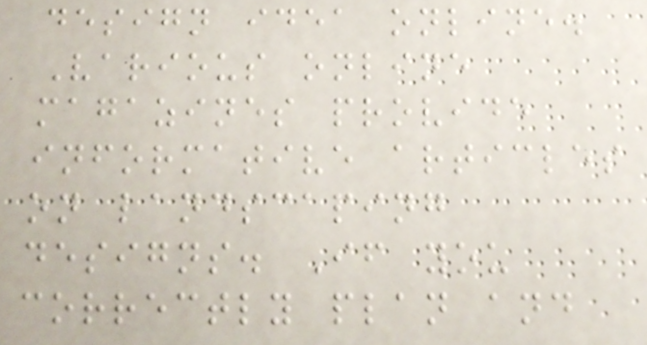design idea online.
Various online
magazines provide
informative articles
on landscaping
designs. If you
correctly plan and
